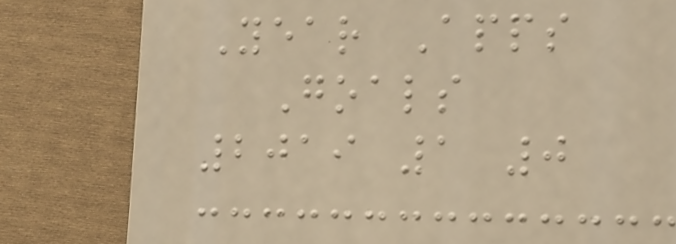Year Apps
Goals
2019 1 0
